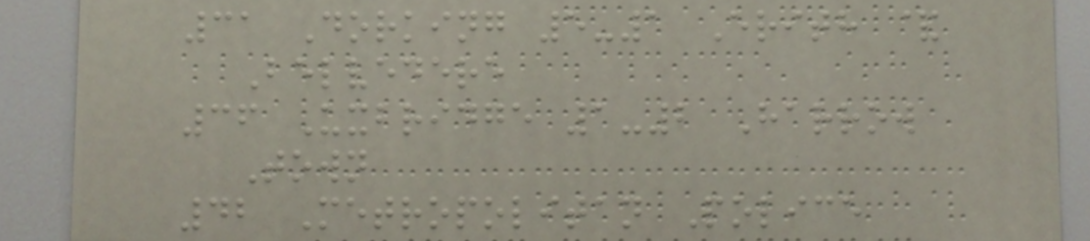31 Dorking 5-1 Erith &
Belvedere
36 Uxbridge 1-2 Harrow
Town
42 Metropolitan Police
